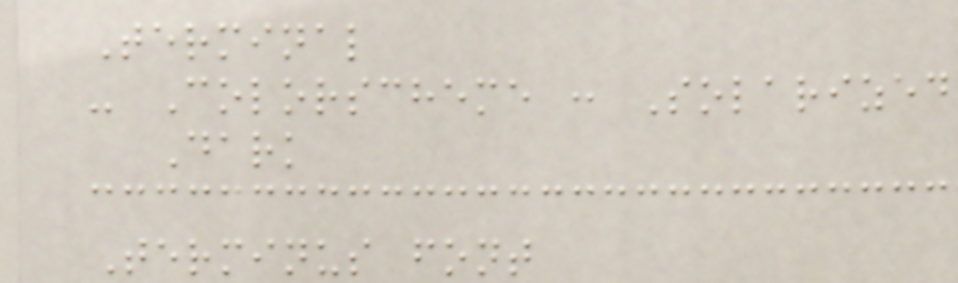Terminal
- Colorscheme : Solarized
Dark
Terminus font
